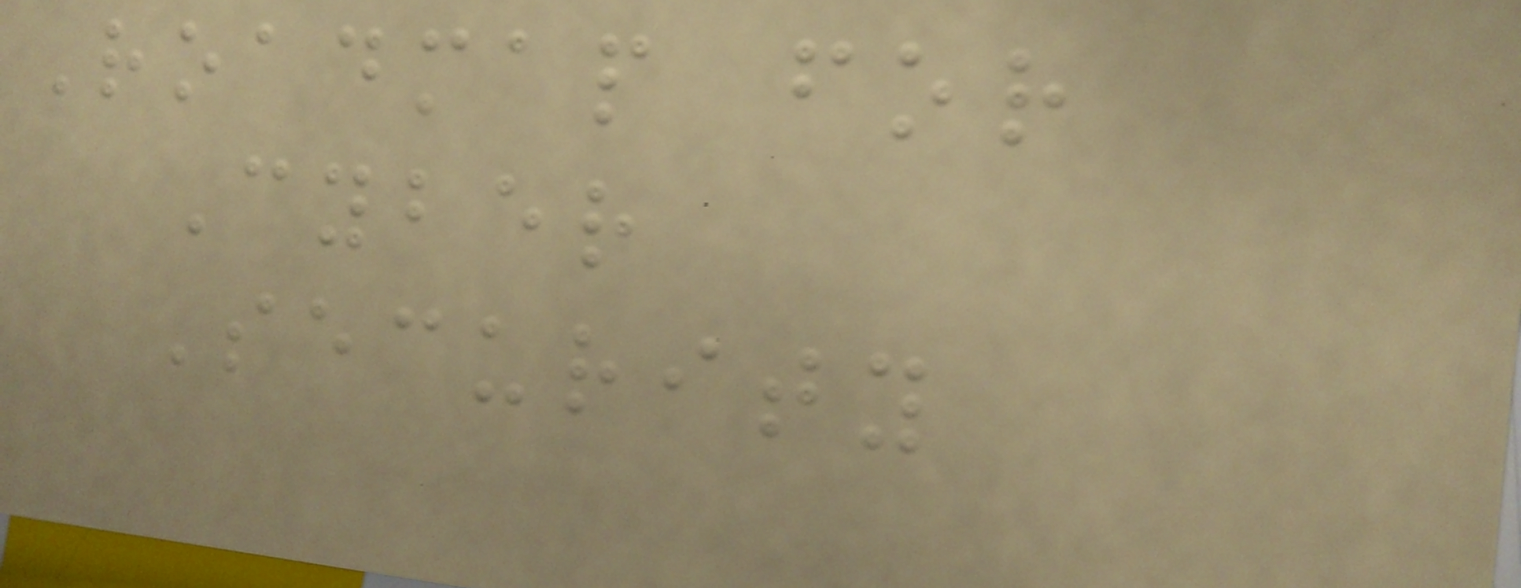Roadmap for
Cyber
Security
